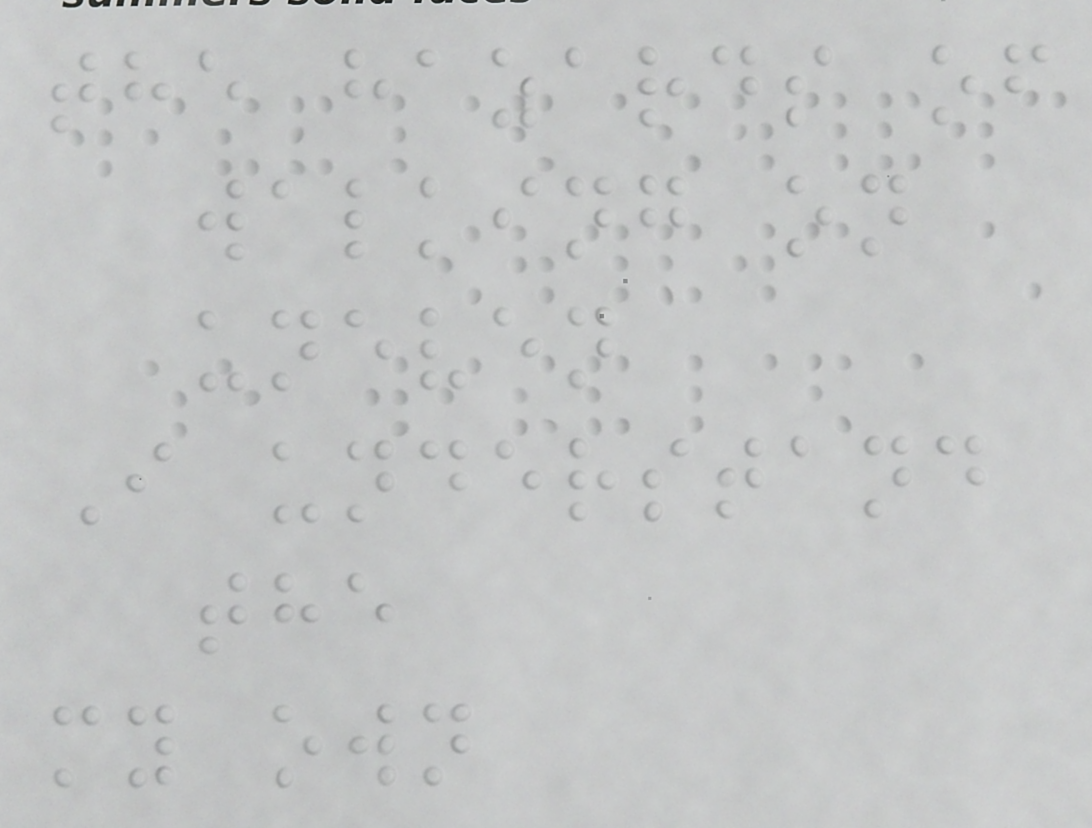the hazards of
walking on
uneven
I understand
the
my own
